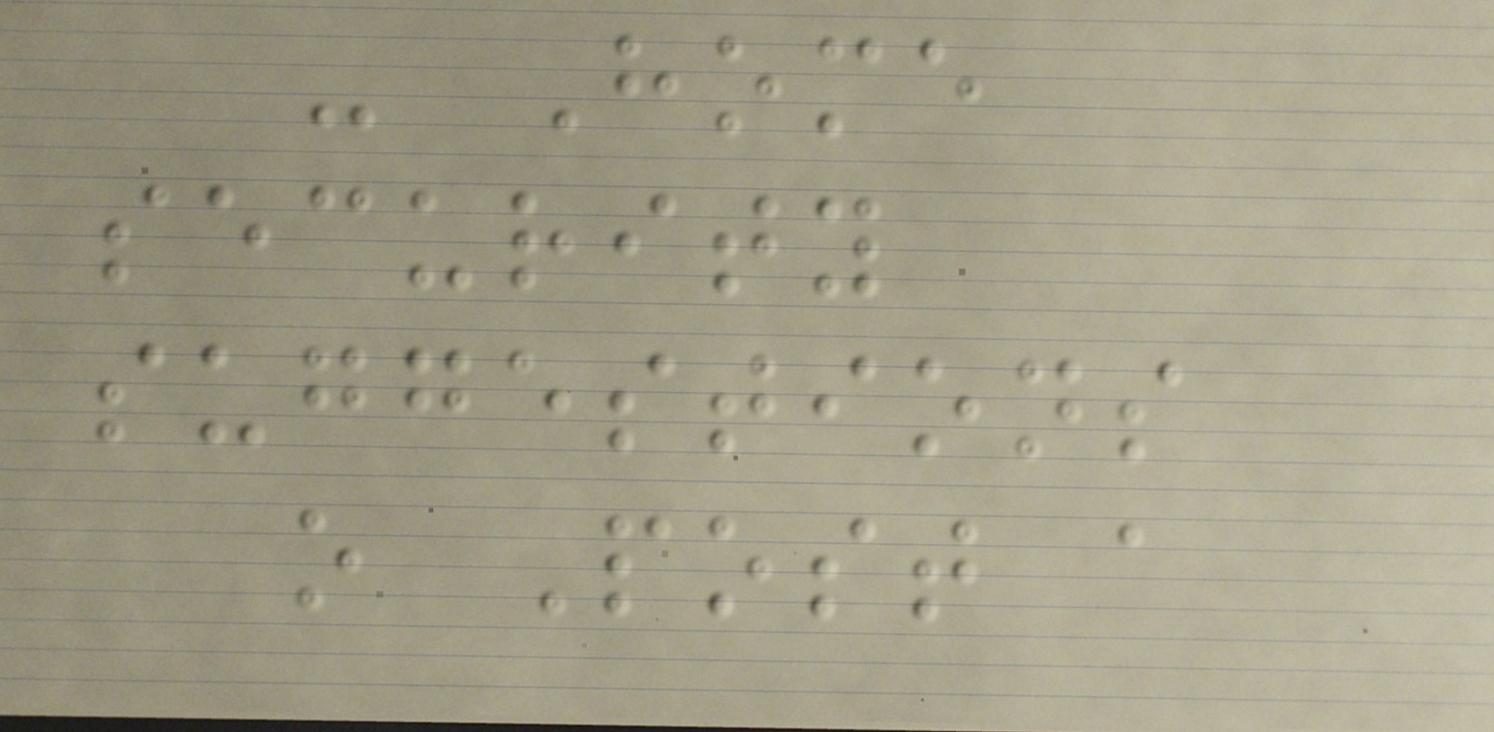- Home
security
suggestions
o Post a
